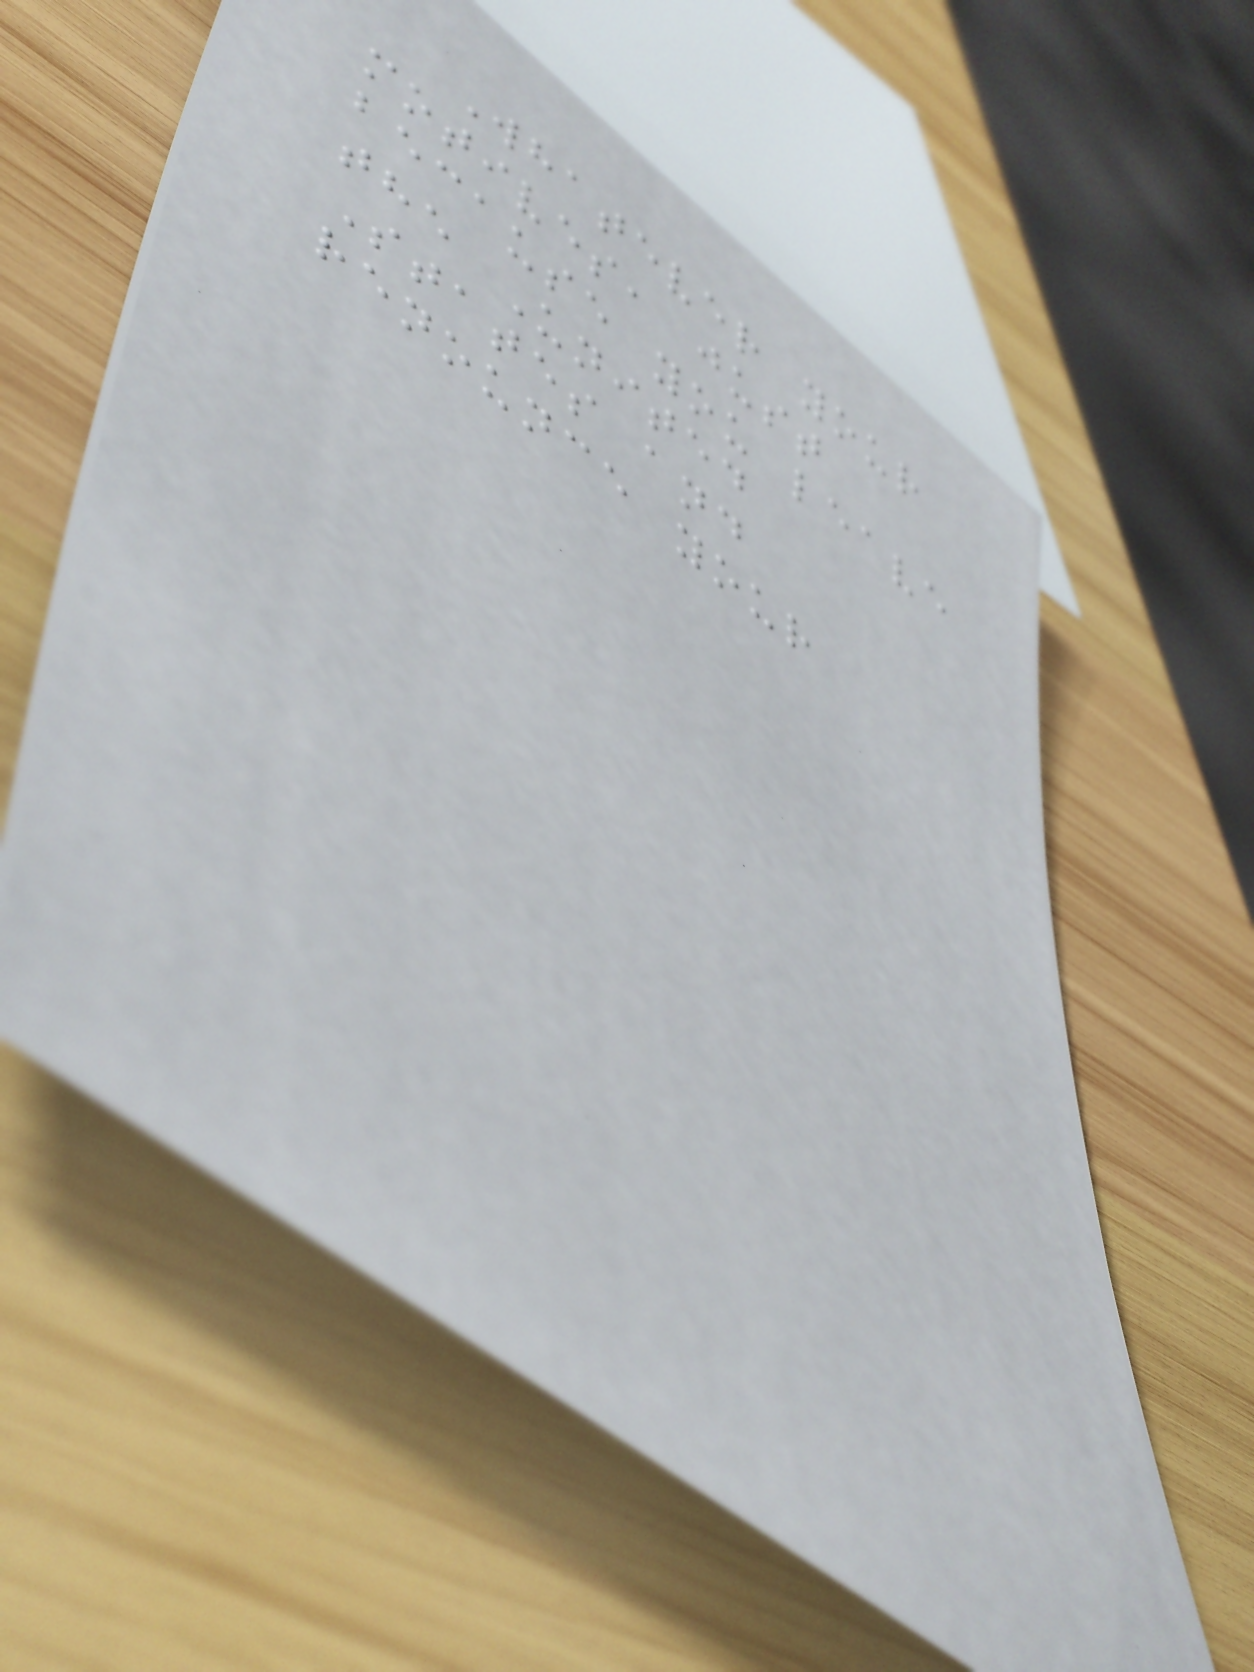Whatever your
motives, just
because you leave
the United
States and
renounce your
